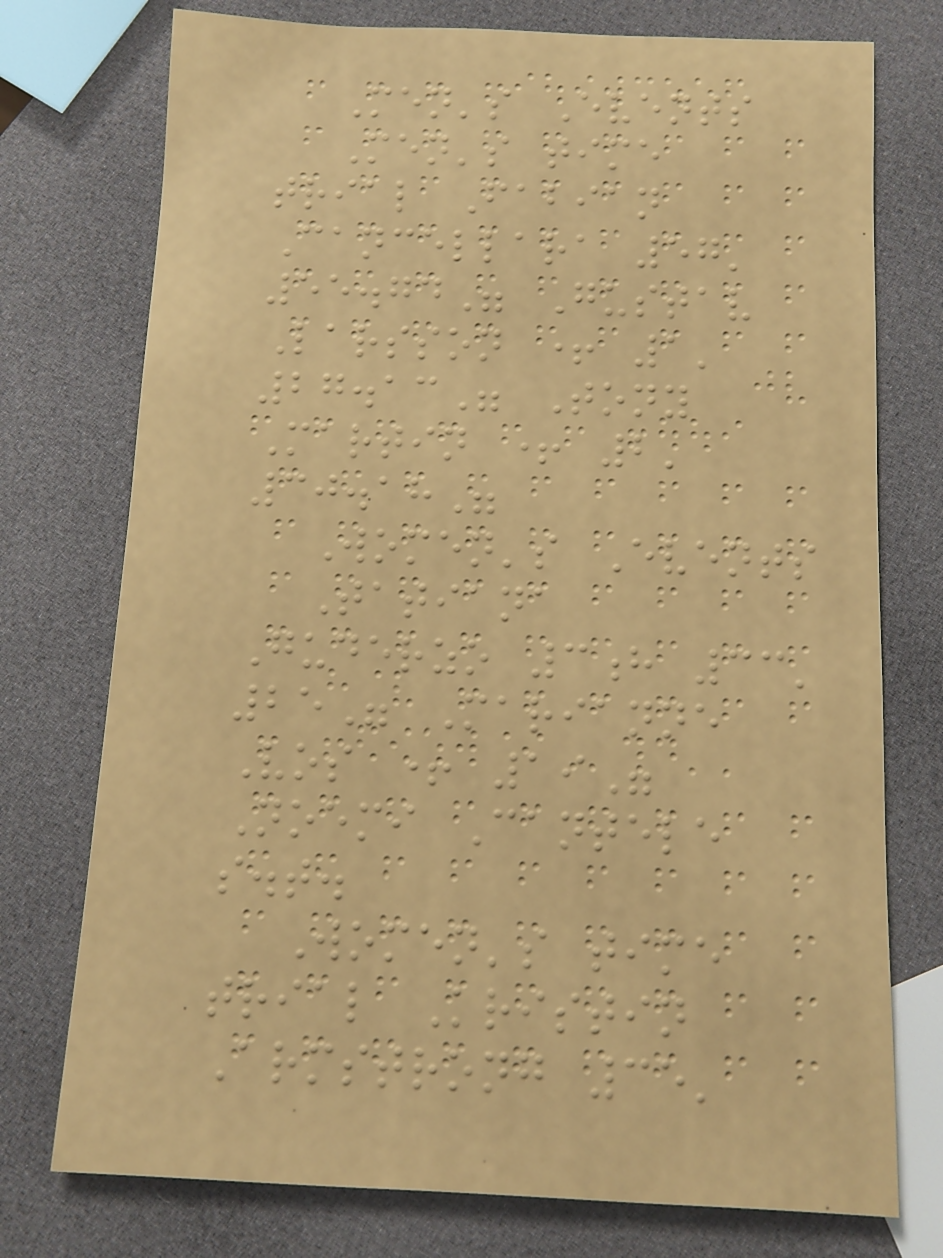Men's Events
Men's time
trial Fabian
Cancellara 57'
55.74" Gustav
Larsson + 1'
27.13" Tony
Martin + 2'
30.18"
Women's Events
Tatiana
Guderzo 3h 33'
25" Marianne
Vos + 19"
Noemi Cantele
s.t.
Women's time
trial Kristin
Armstrong 35'
